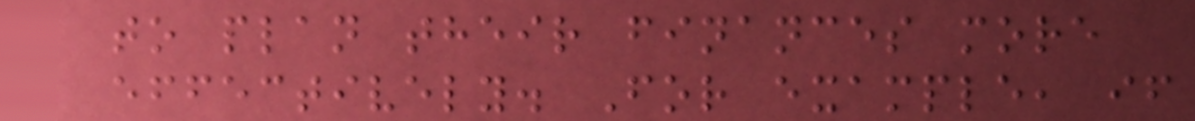to plan their finances more
effectively. For example, if
